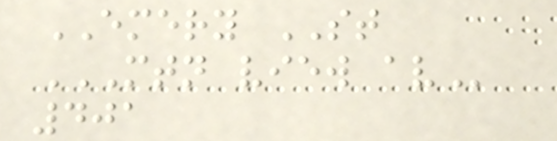EMERY ST
MTN VIEW AV
401
